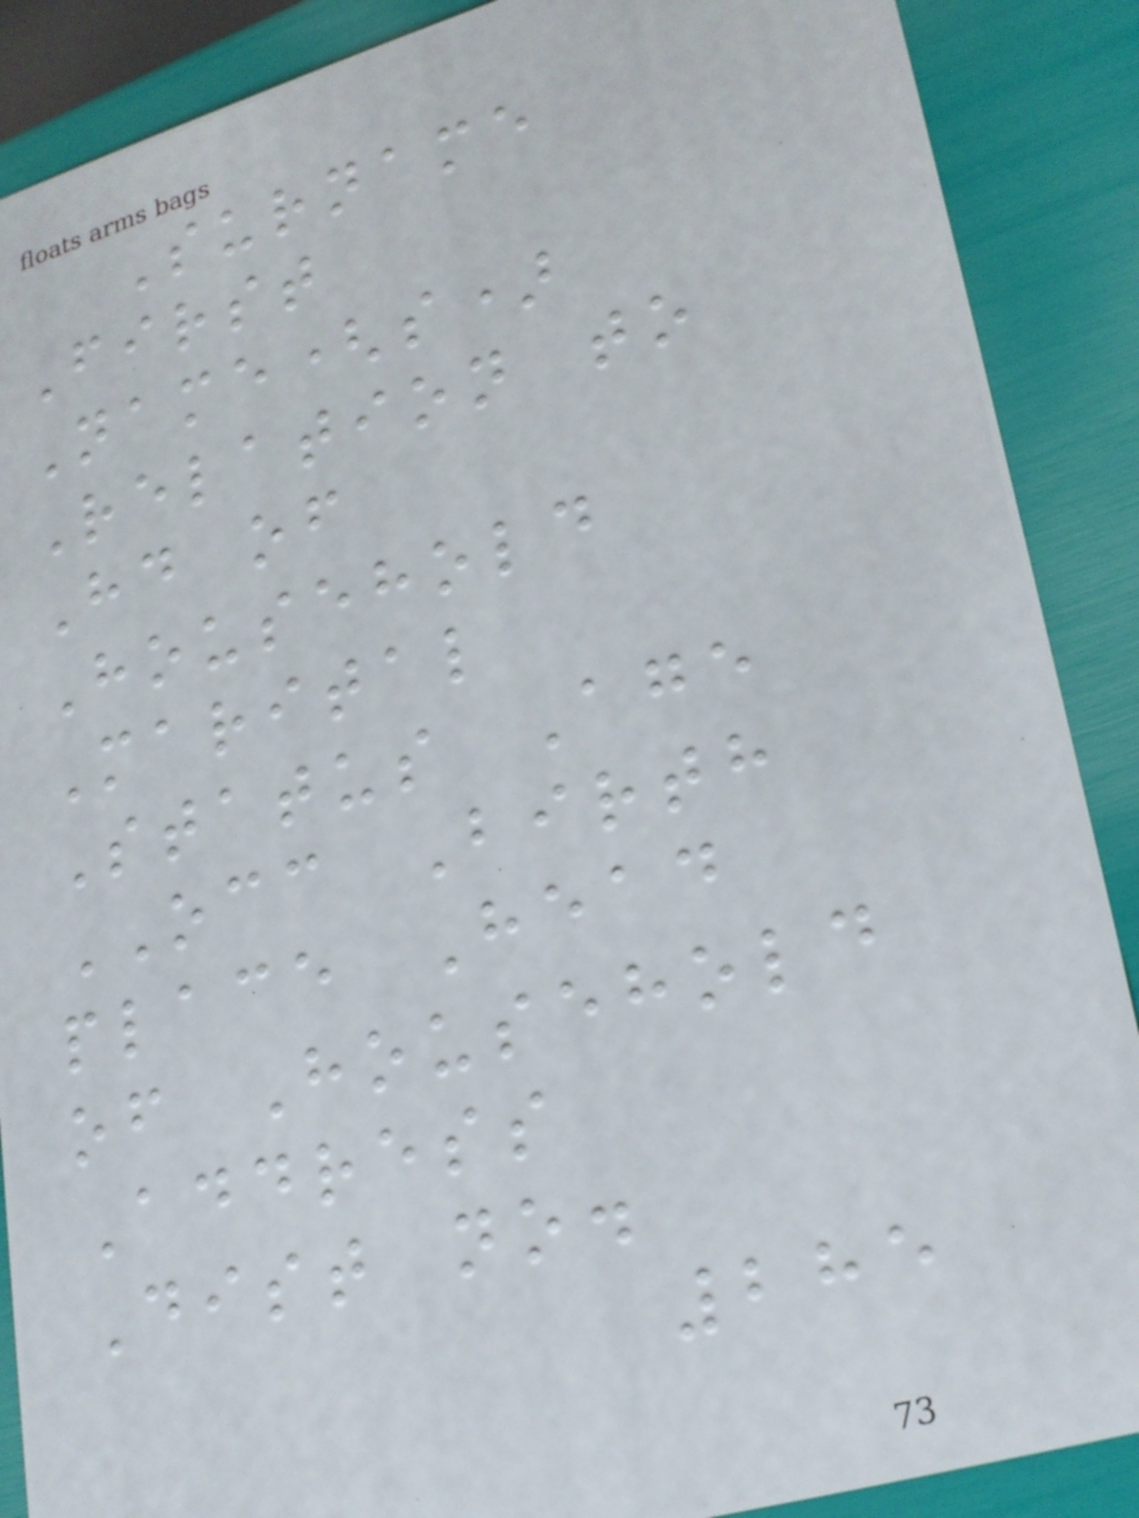Surname
First
Name(s)
Relation to
Hd of
Household
Marital
Status Age
OCC Birth
place Head
of Household
Address
Dist no.
285
